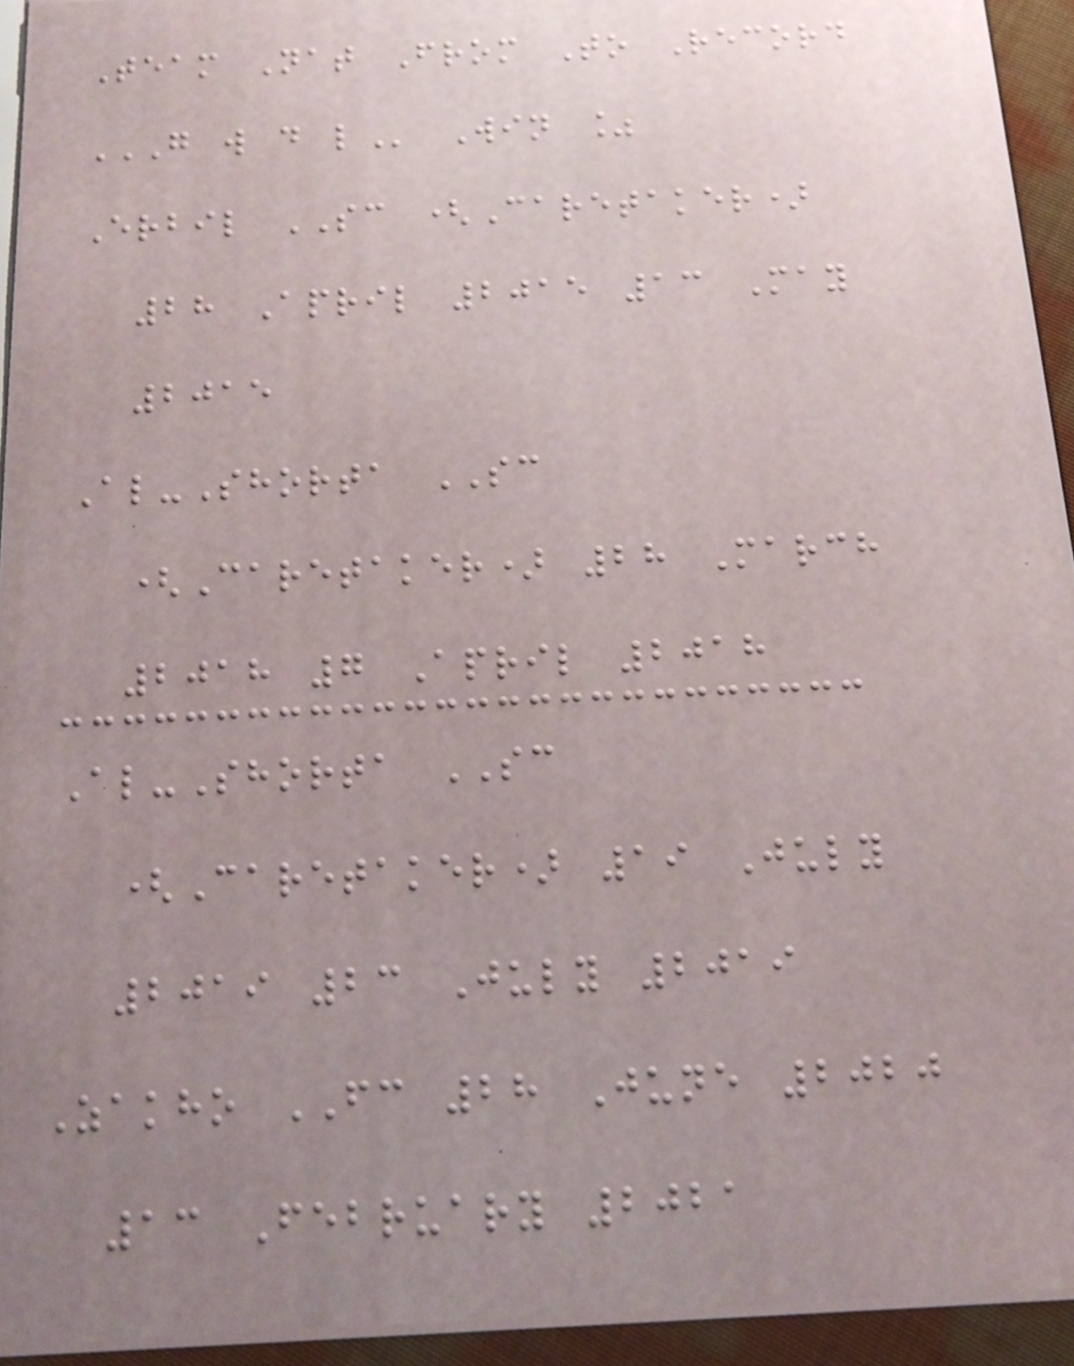Team Nat From To Record
G W D L Win %
Erbil SC (Caretaker)
28 April 2015 13 May
2015
Al-Shorta SC
(Caretaker) 28 March
2018 7 April 2018
Al-Shorta SC
(Caretaker) 19 July
2019 23 July 2019
Zakho FC 28 June 2020
13 February 2021
